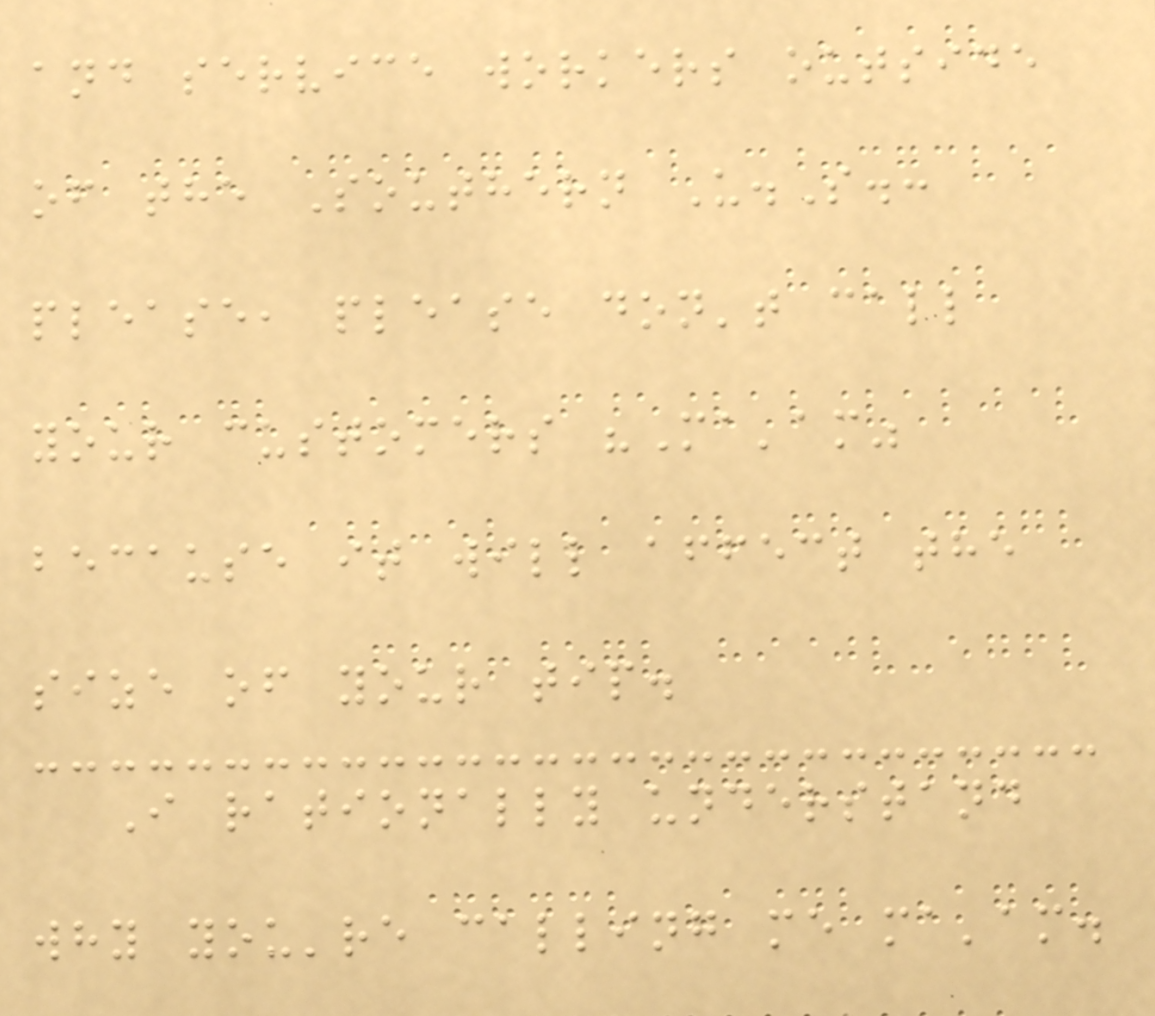and service workers outside
of the Southern U.S.:
please, please don't call
your customers "Ma'am"
because it will affect the
size of your tip.
I rationally understand
why you're calling me ma'am.
